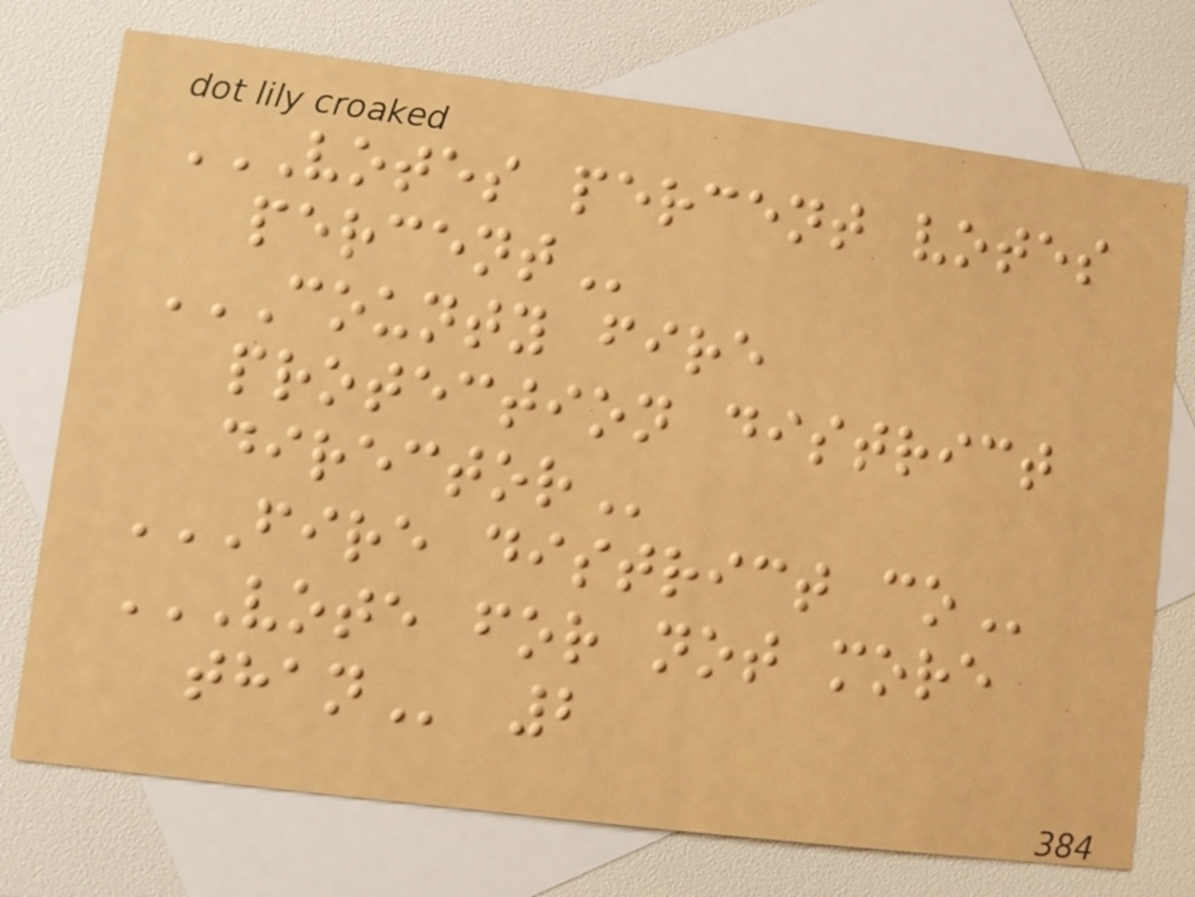VOTES PERCENT VOTES
PERCENT
COUNTY FIRE
PROTECTION DISTRICT
DIRECTOR
FIRE DISTRICT CO
VOTE FOR NOT MORE
THAN 2
